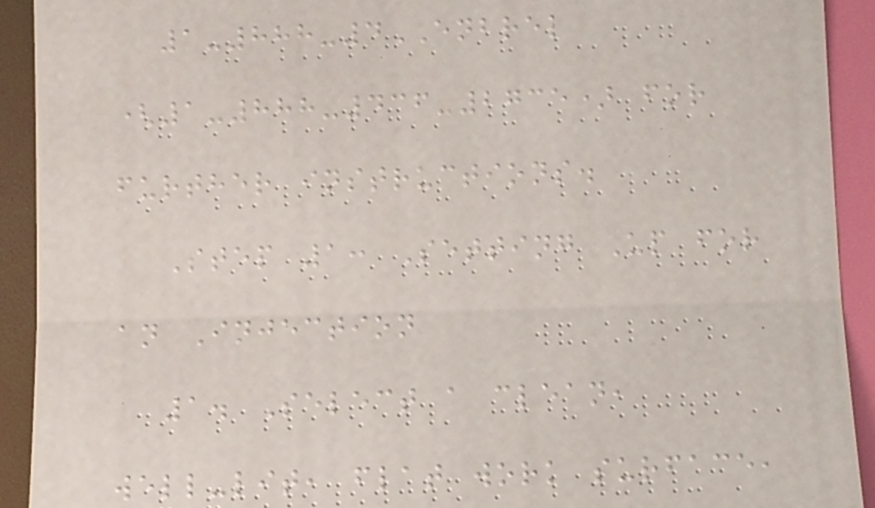1-888-4ENBREL
(1-888-436-2735) for
further instructions.
Step 1: Setting Up for
an Injection
1. Select a clean,
well-lit, flat work surface,
